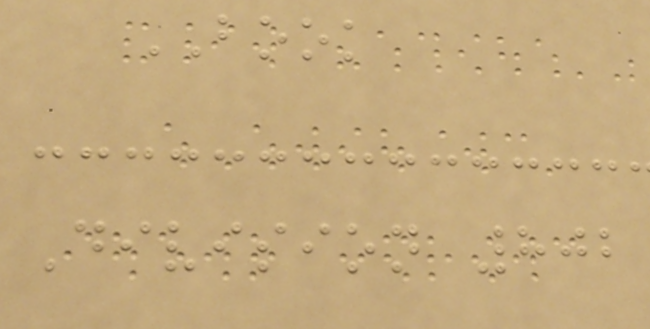BOOK
Division 802
